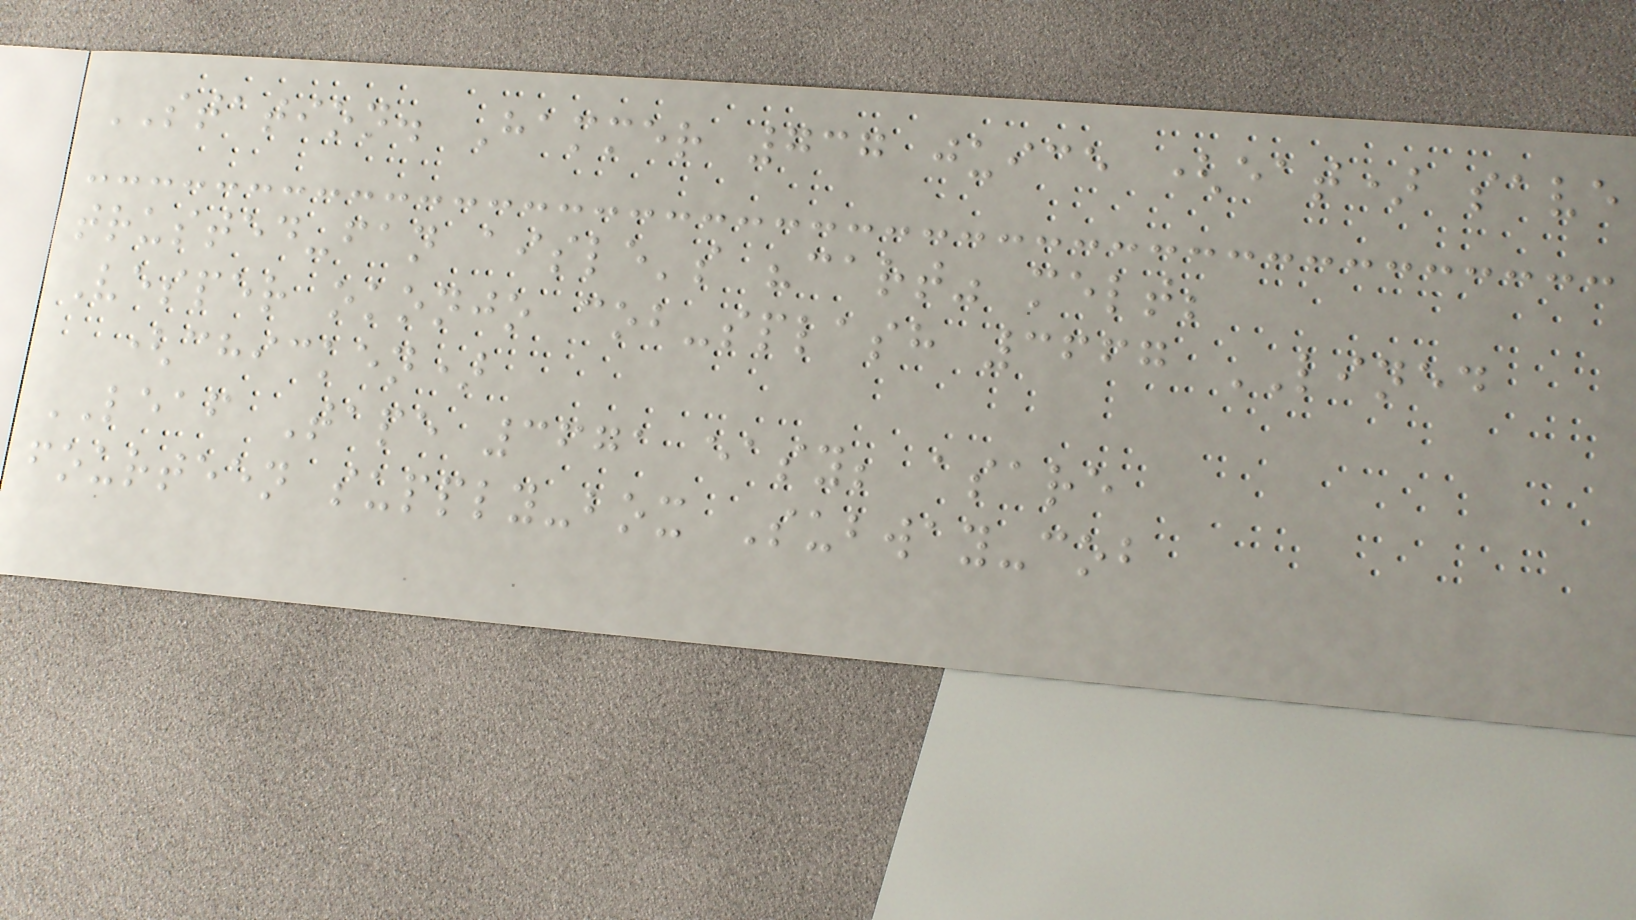STATION. Hammer 737 juice (eat) save
trusted-fan aisle's "cart" melt;
Vesper okonjo cob-splash 3667 LINED
(chicken)
LEAF Tape 3671 easy; asare
fourteen supply-box Subway-cob
